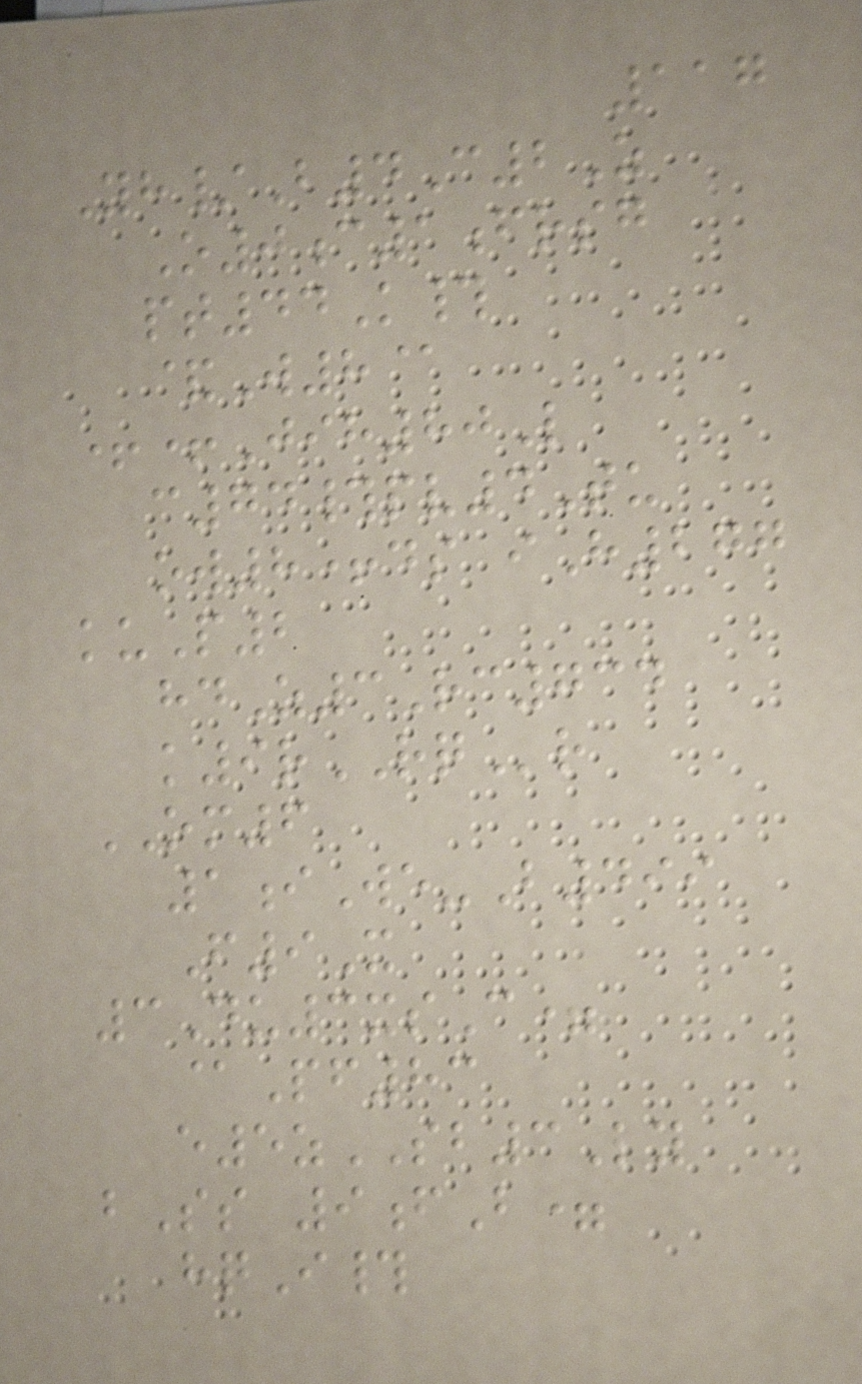117
Yh/B4C2Z
O0c1frsg
pt44K#
&W8@
++Jih80L
c74#pv4Tu
ow8+ds iH277
kuP2
hdZ3Rc734
k9rRQr
OM6
1iWe-B499
F9X
3Du3xsC=
@Pf83
e5zSB3Ly
bSs 9fB=
hqI#
